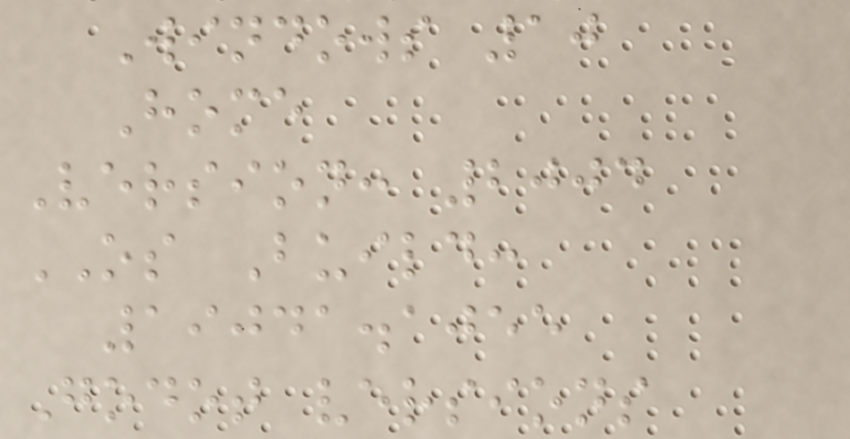Windows 10
Home
Version: 2004
OS Build:
19041.1055
Godot versions
